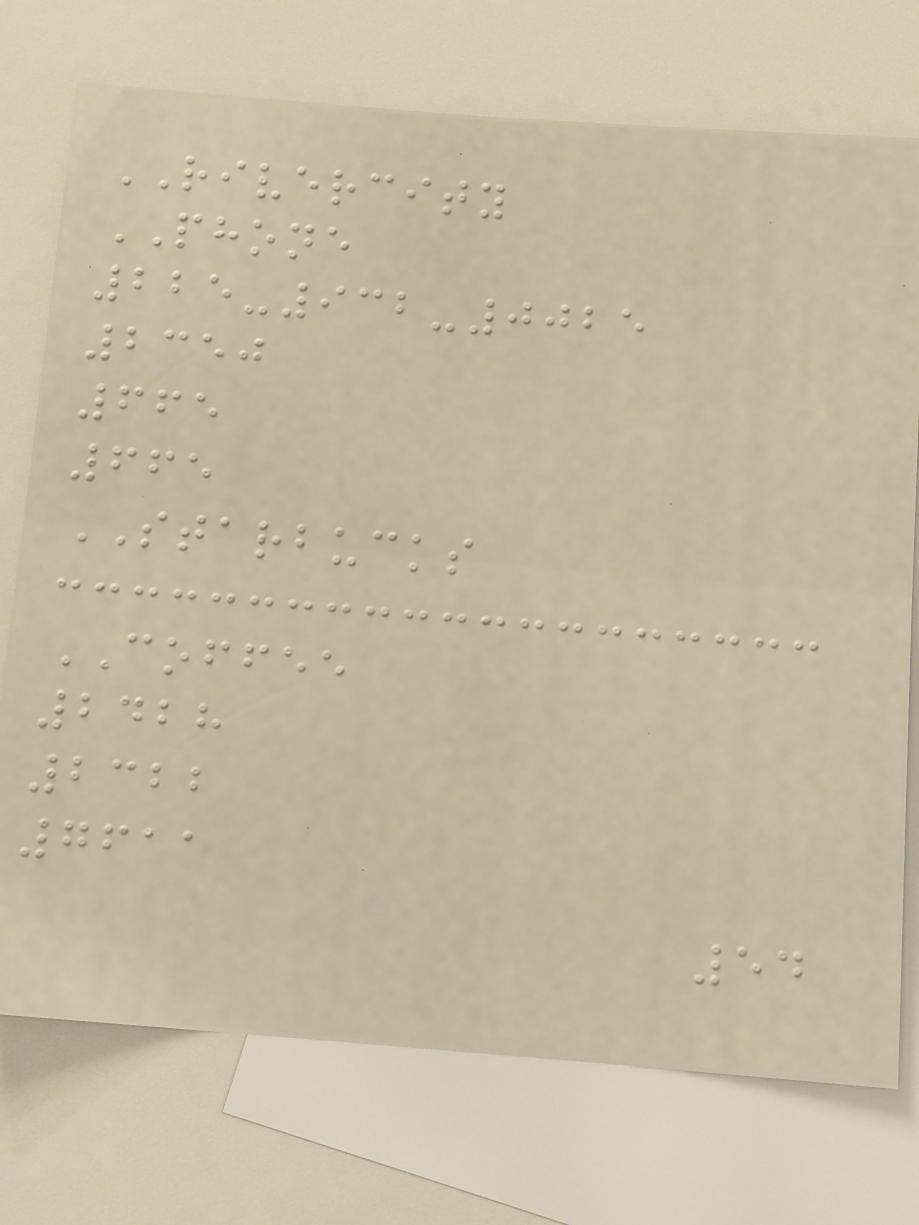RIVERCITY
PHONE
225-932-0025
2350
665
665
STARBUCKS
COFFEE
2428
2322
7611
54
